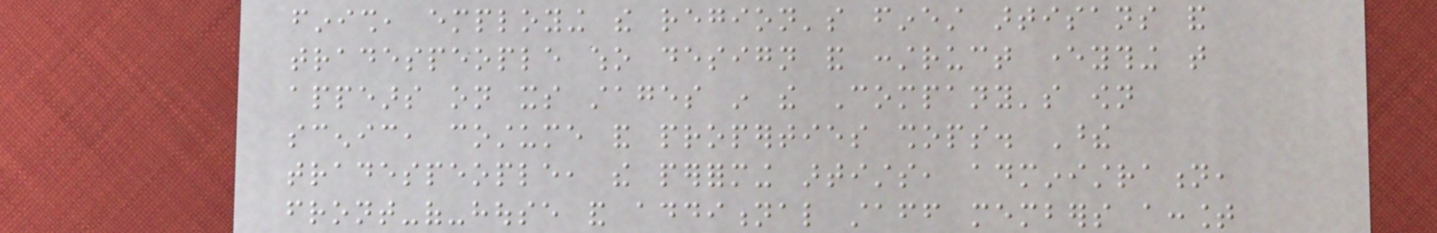finish, employing the region's finest artisans and
tradespeople who design and construct everything that
appears on its stages in the Company's own
scenic, costume and properties shops. These
tradespeople, the performing artists, administration,
front-of-house and additional staff members account
